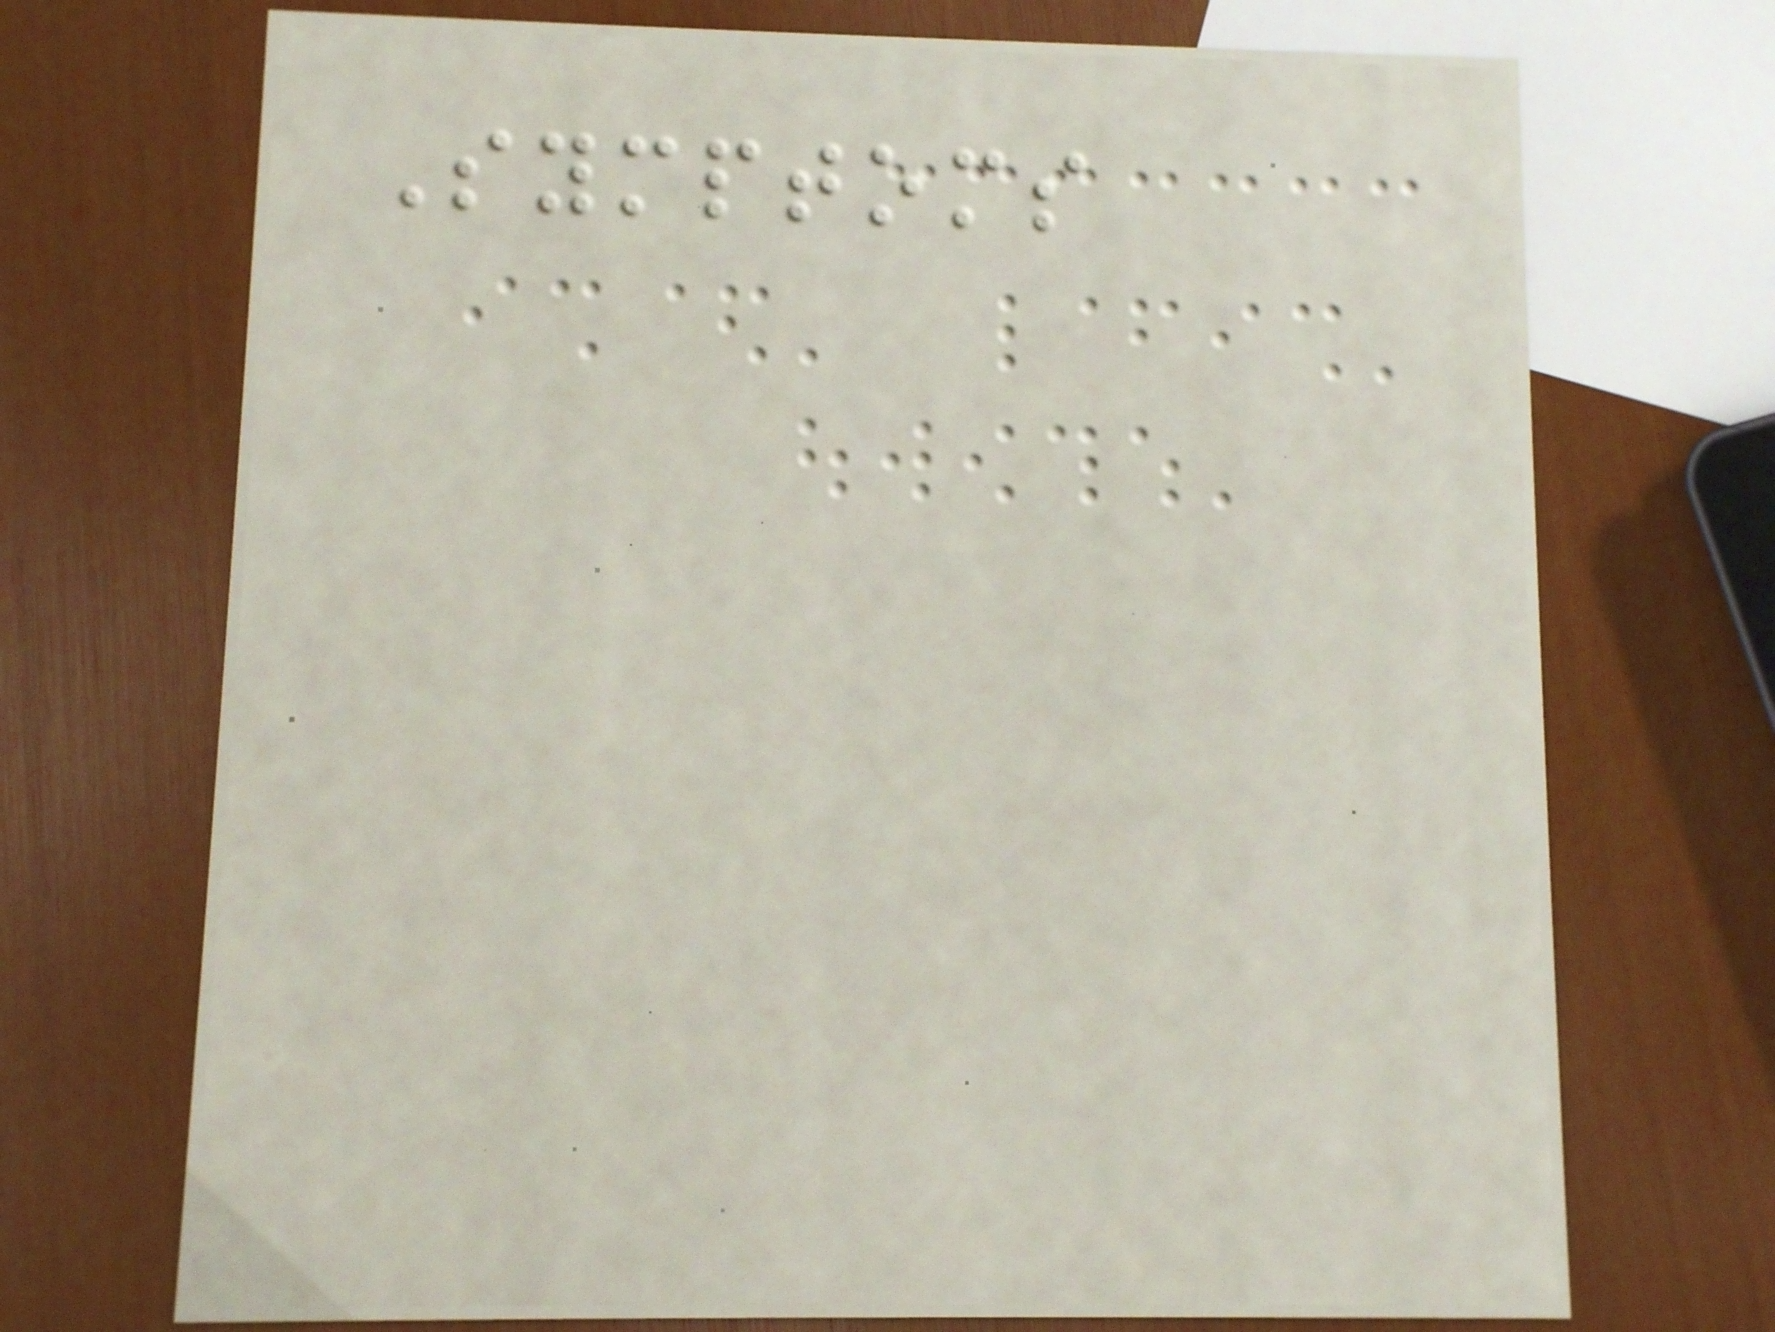Symptoms
